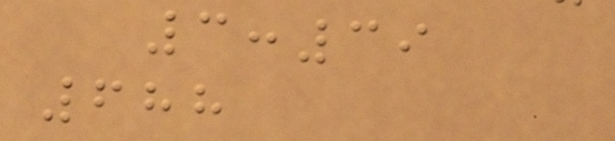3:39
688
